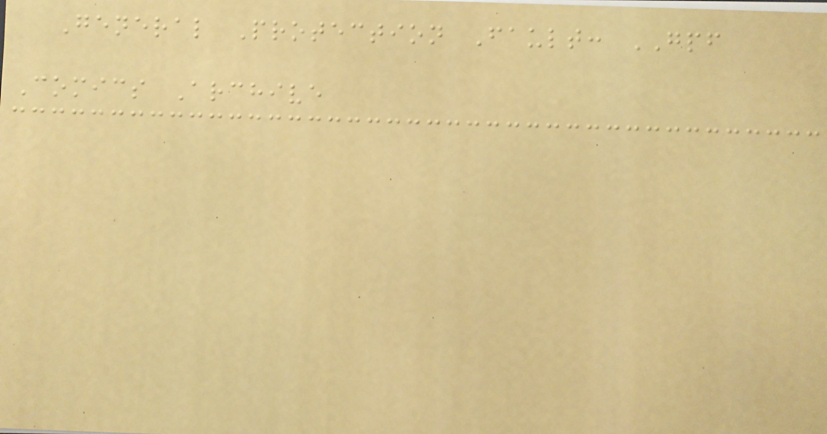General Protection Fault: GPF
Comics Archive
